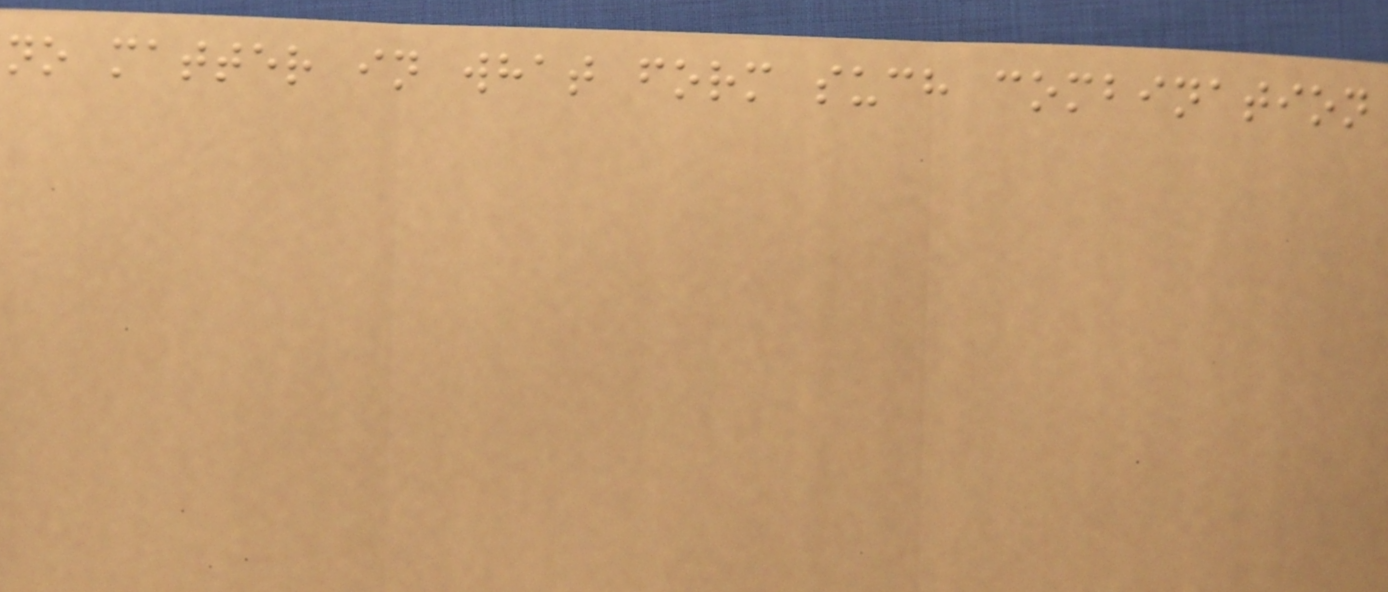no matter in what form such combination
